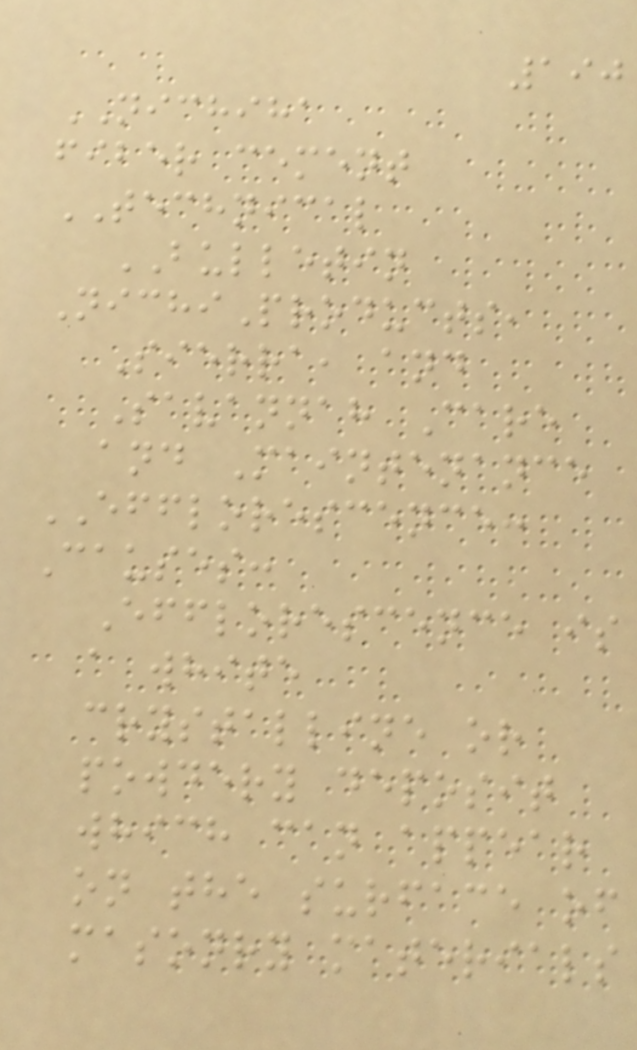190
NICHIHA
fiber cement
TECHNICAL
BULLETIN
NichiProducts,
Sierra, and
Savannah Care
and Maintenance
EFFLORESCENCE:
Causes:
Efflorescence is
a white
crystalline or
powdery deposit
which can appear
on the surface of
masonry materials
